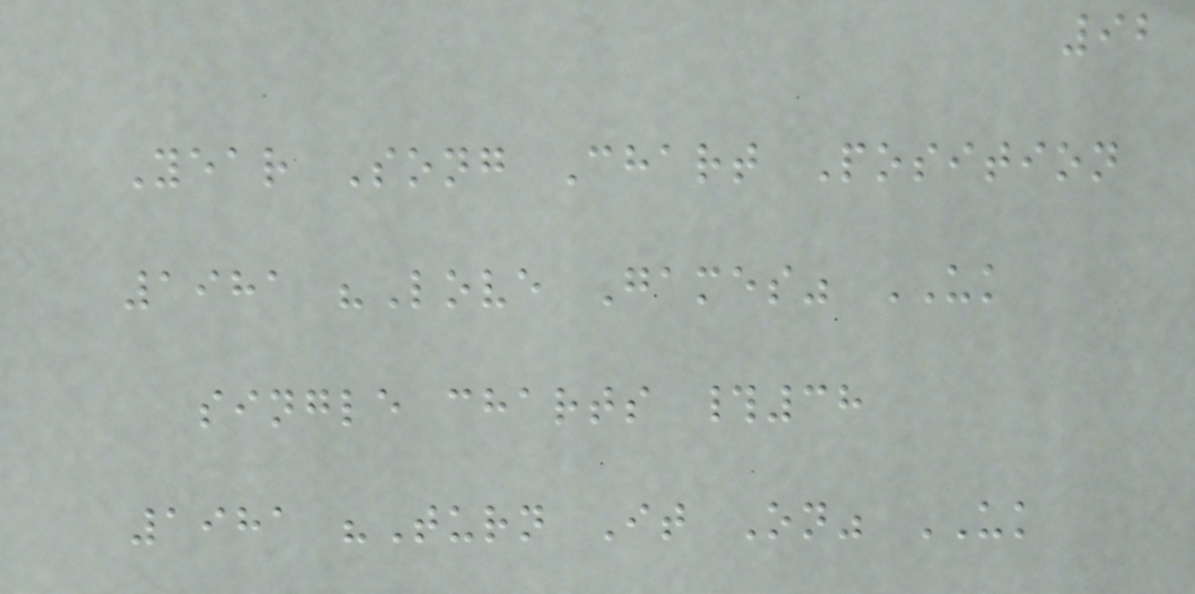92
Year Song Chart Position
1981 "Love Games" UK
single charts #38
1981 "Turn It On" UK
